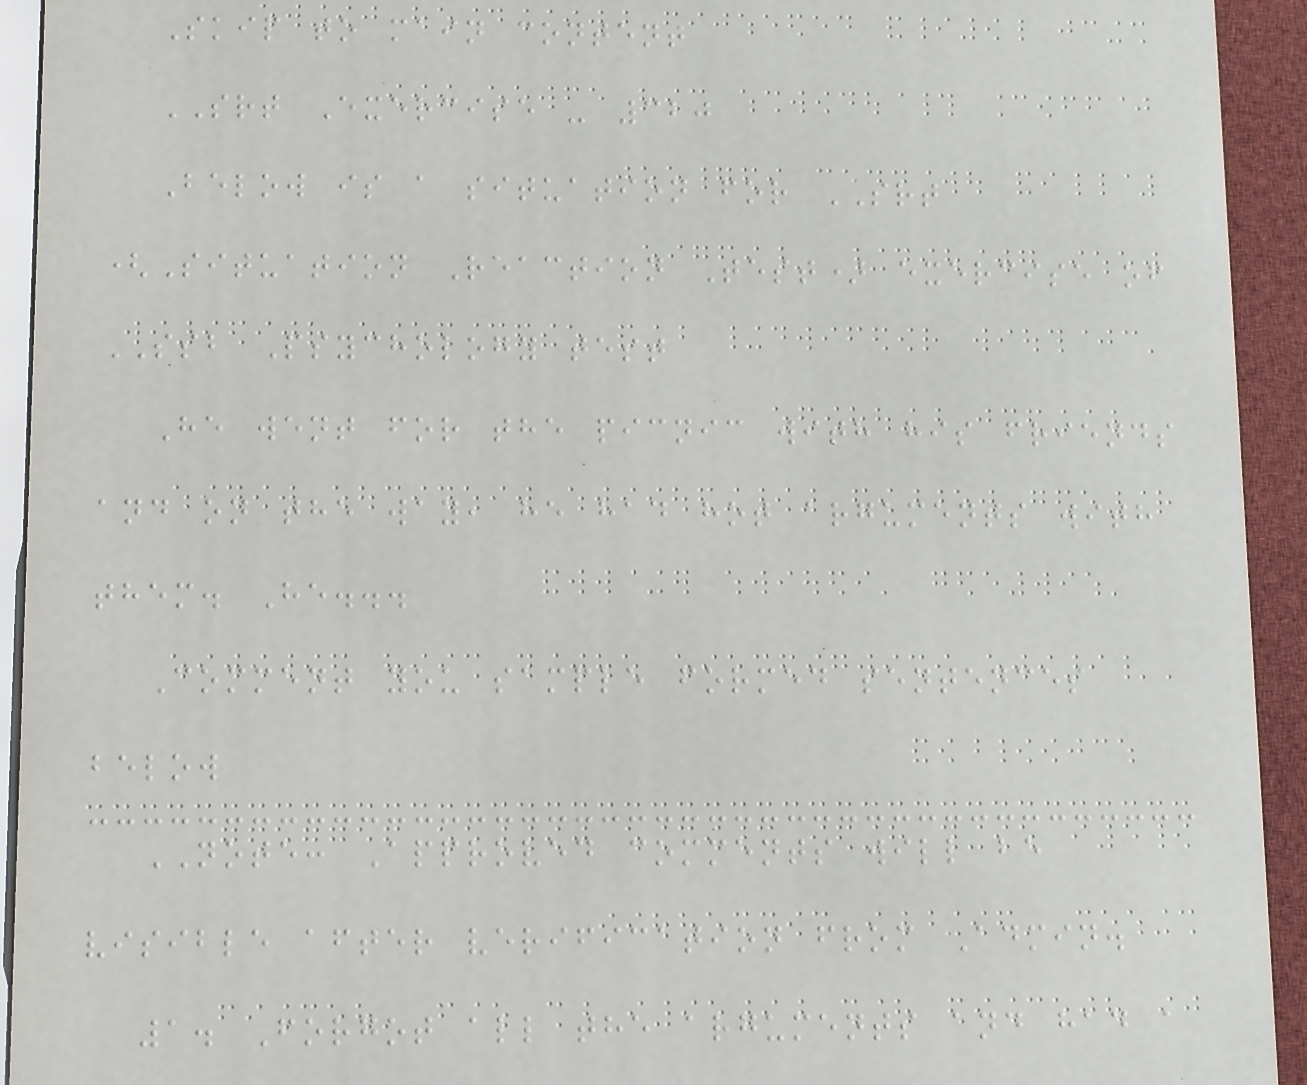Skip to main content
SRT Exercise - 320
Below is a situation for SRT
(Situation Reaction Test) exercise of
SSB Psychology test
He went for the picnic with his friends
and on the way, he had hot arguments with
them. He...
Comment you sample formed sentences
below
NOTE: Approved comments will be
visible after verification from Admin.
1. Forgot all the arguments and had a
